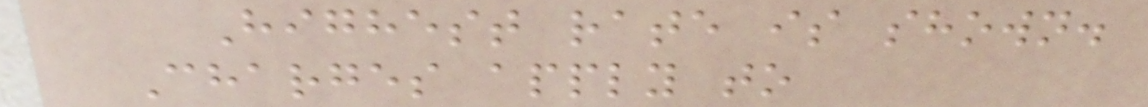Highest rate is shown.
Charges apply to
